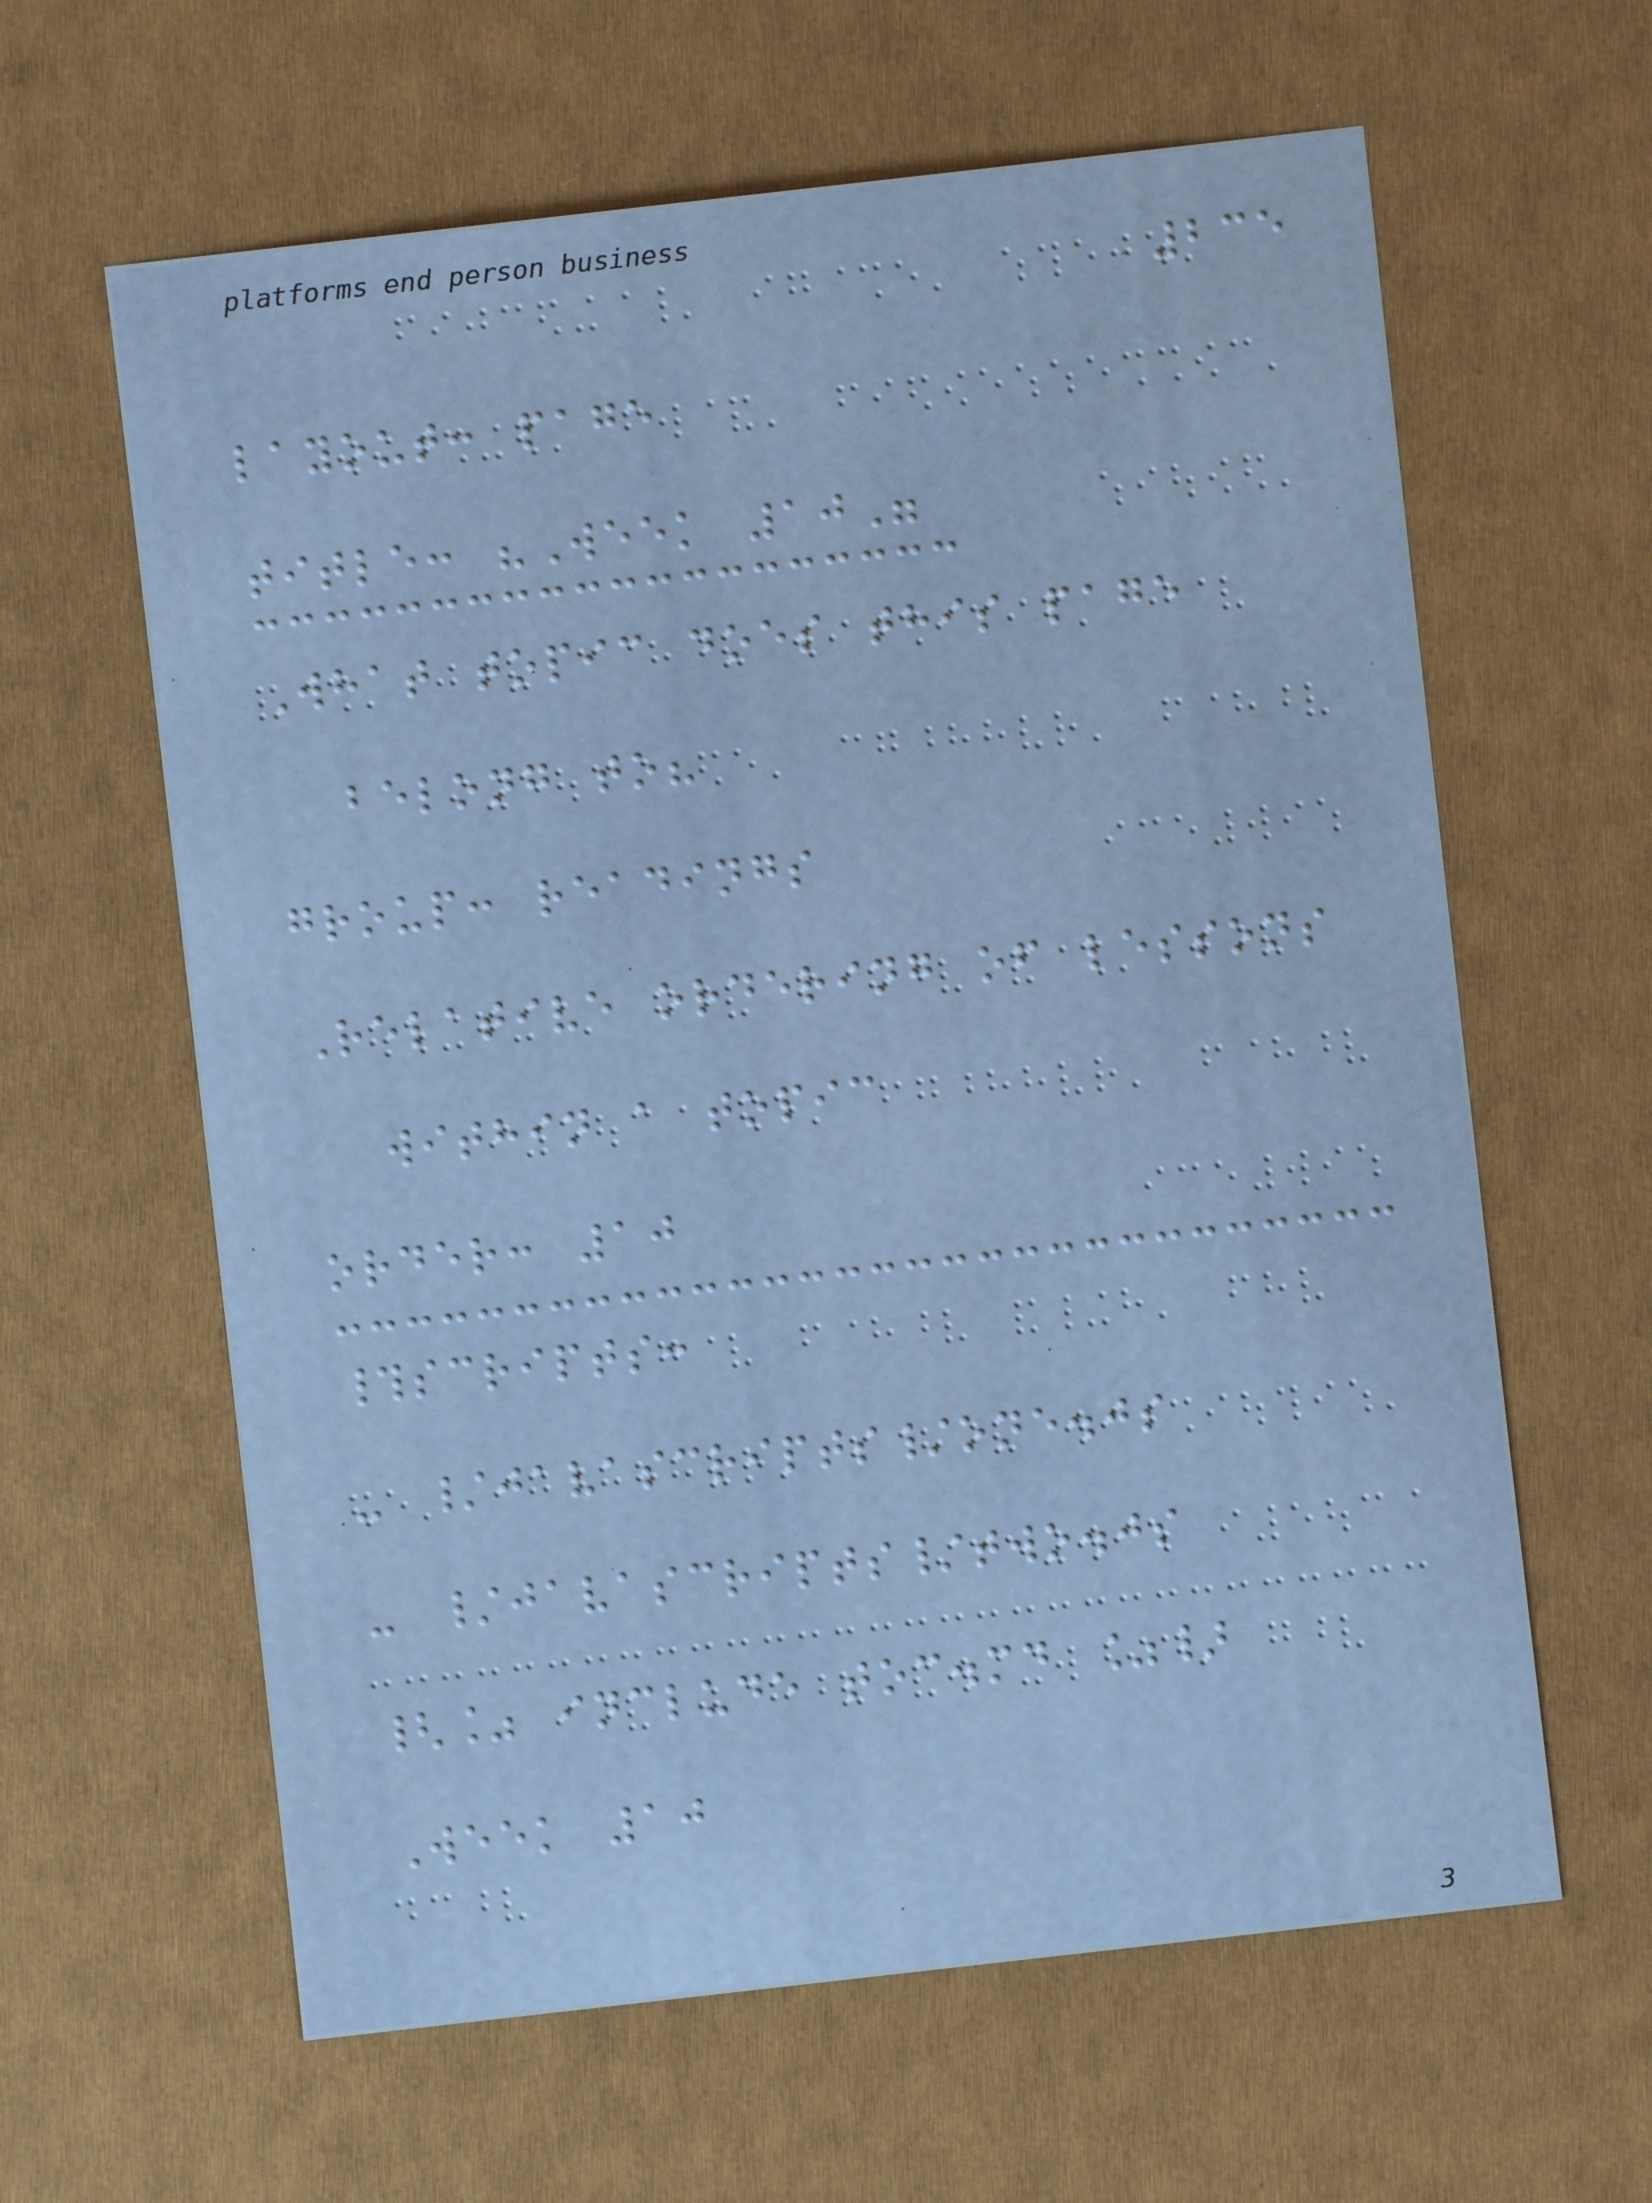235
layout: page
title: "Week 10"
What topic does this page
belong to?
group: readings
Relative ordering of lessons
within a topic
order: 10
#scripts:
- /javascripts/one.js
- /javascripts/two.js
{% include toc.md %}
Week 10
